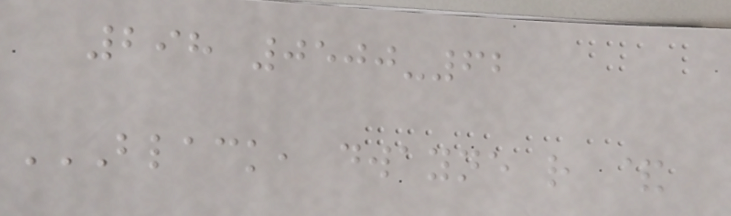298 0500-62
BLACK, DWAYNE R &
